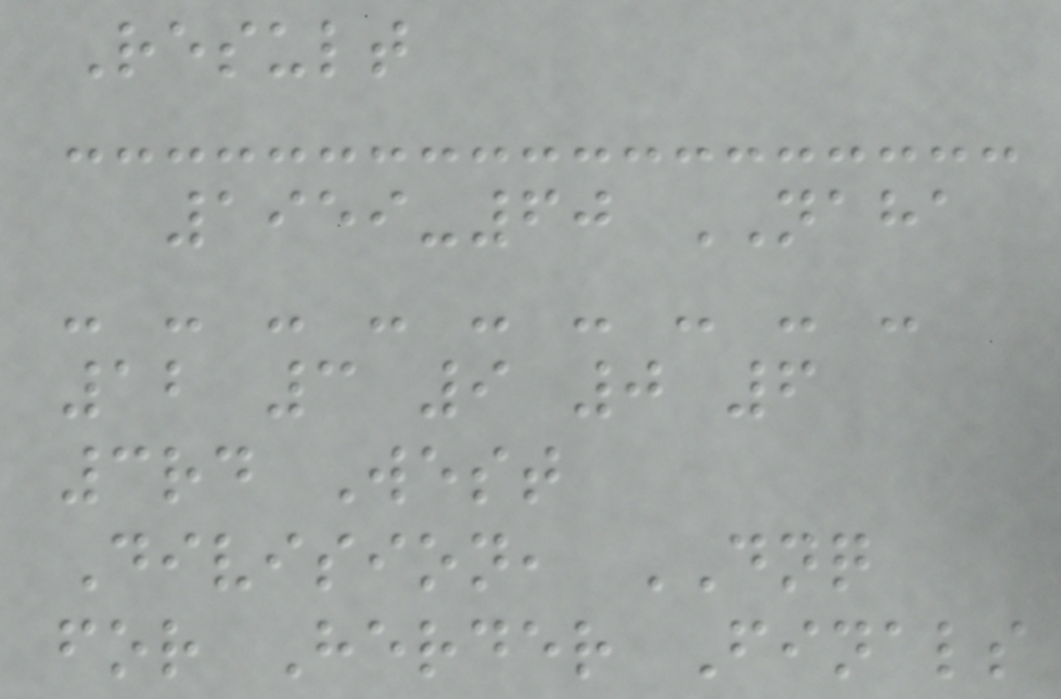Result
1959-60 NAHA
- - - - - - - - -
12 3 9 0 6
3rd West
Division, DNQ
for Herder Finals
